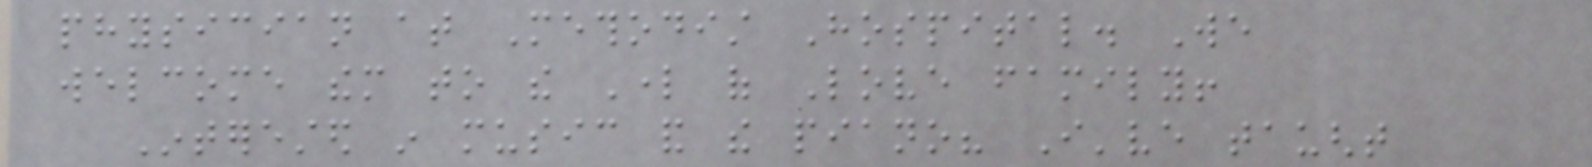physician at Methodist Hospital. We
welcome them to the Lord of Love family!
Interested in music and the piano? I've taught
